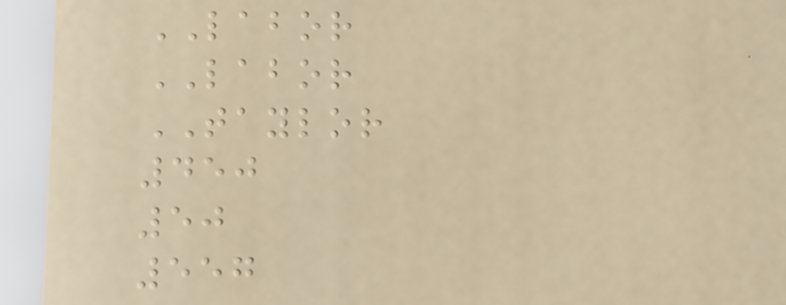LABOR
LABOR
TAYLOR
450
50
557
